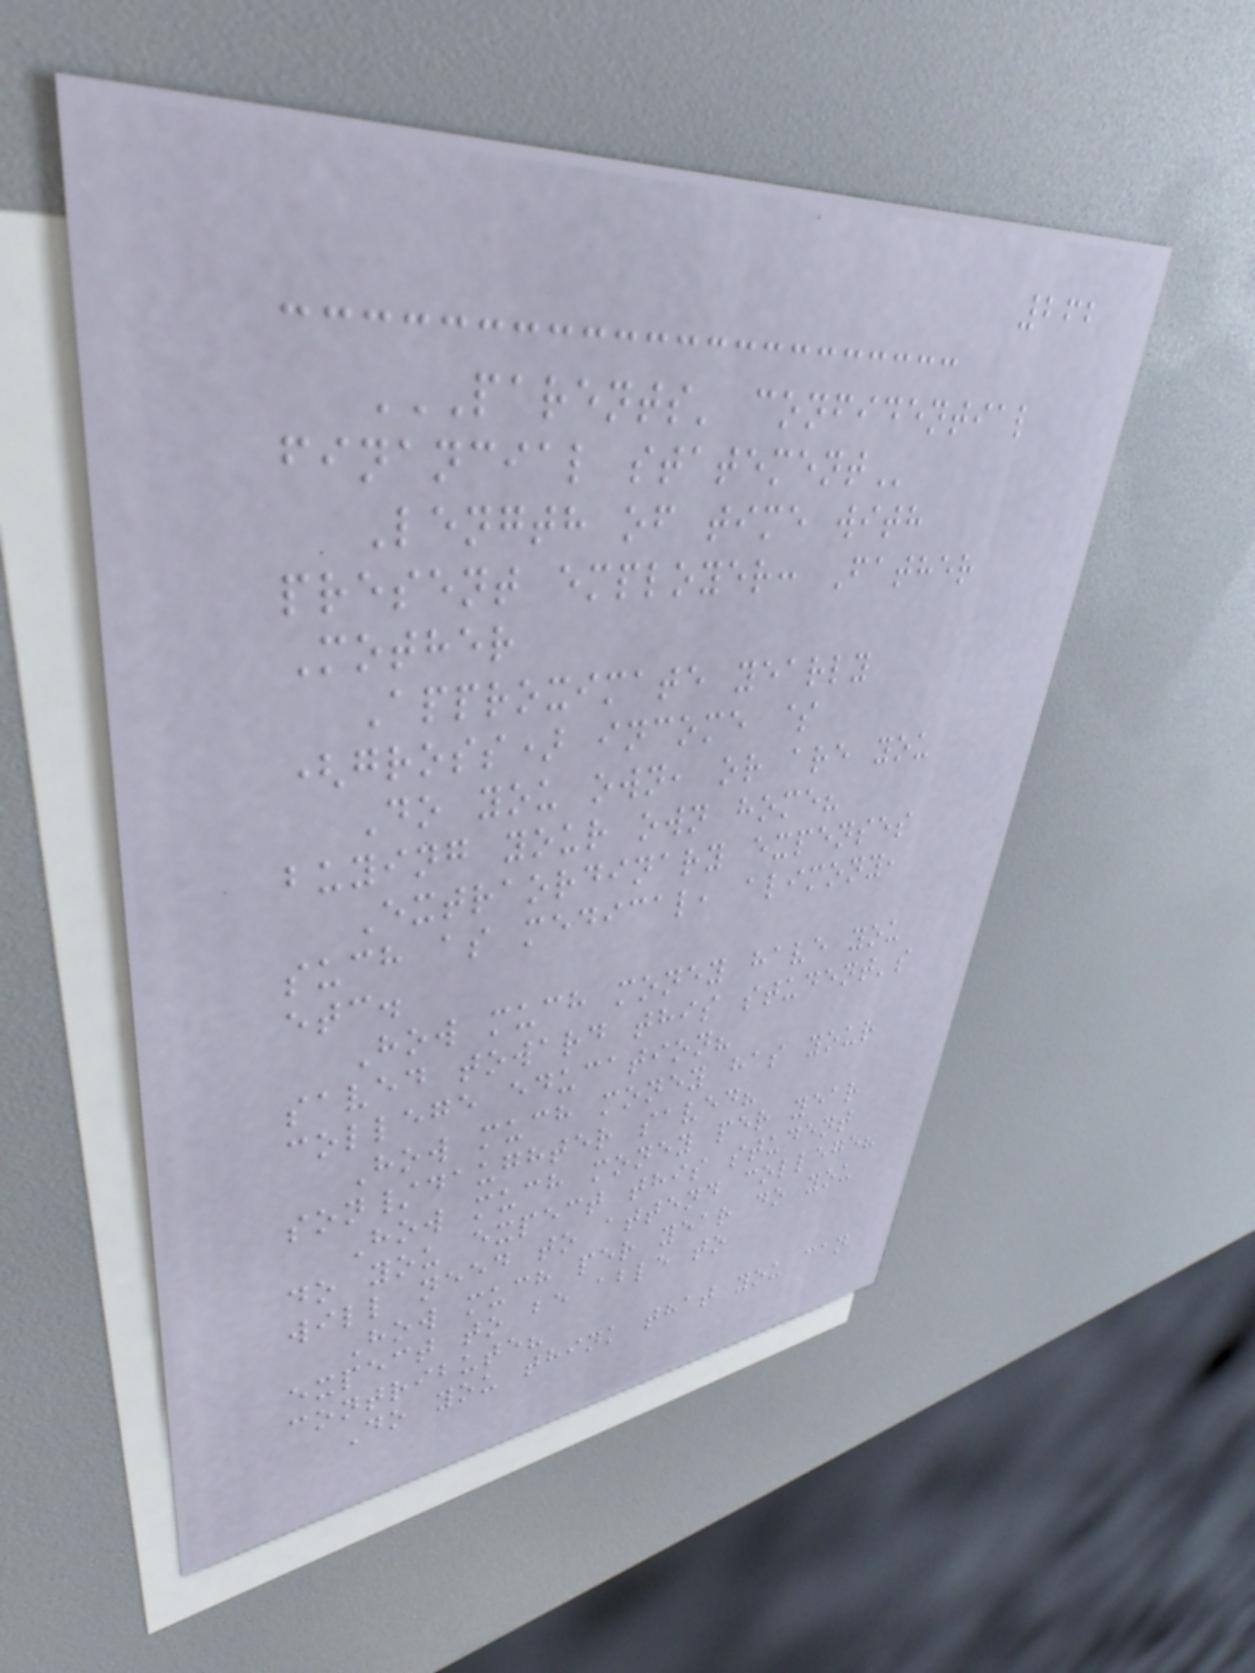262
PARENTS' CONFIDENTIAL
FINANCIAL STATEMENT
Length of time with
present employer: Father
Mother
Approximate yearly
(gross) income $
Do you own, or are you
buying your own home?
Extraordinary expenses
such as medical, alimony,
etc.
How much money have you
saved toward this student's
college education?
How much money has your
son/daughter saved?
How much money per year
do you expect this student
will need to attend college?
How much per year do you
expect to be able to
contribute?
Do you think that you can
